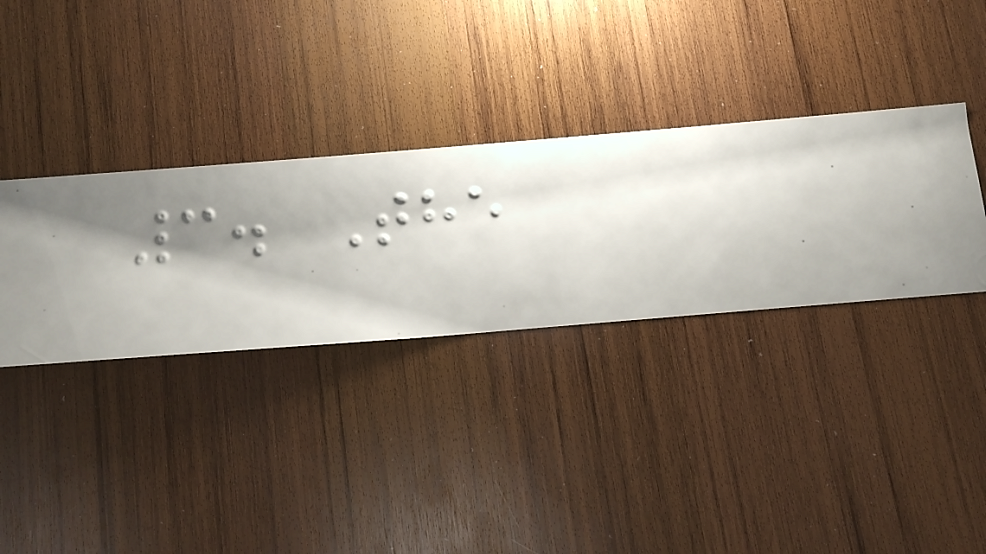3. The
